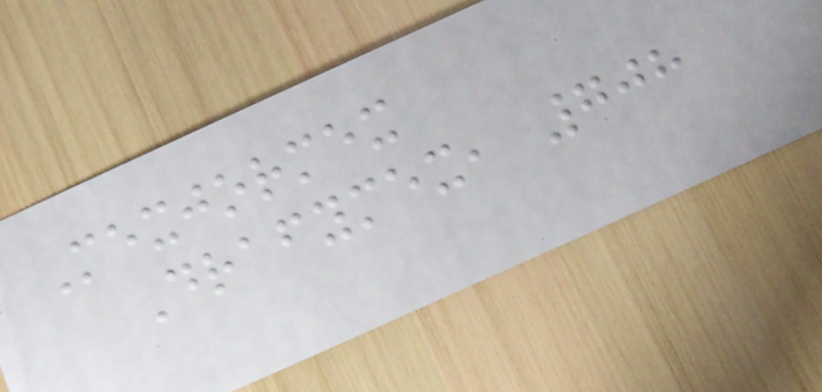Mexjormex
Drafymex, 708
